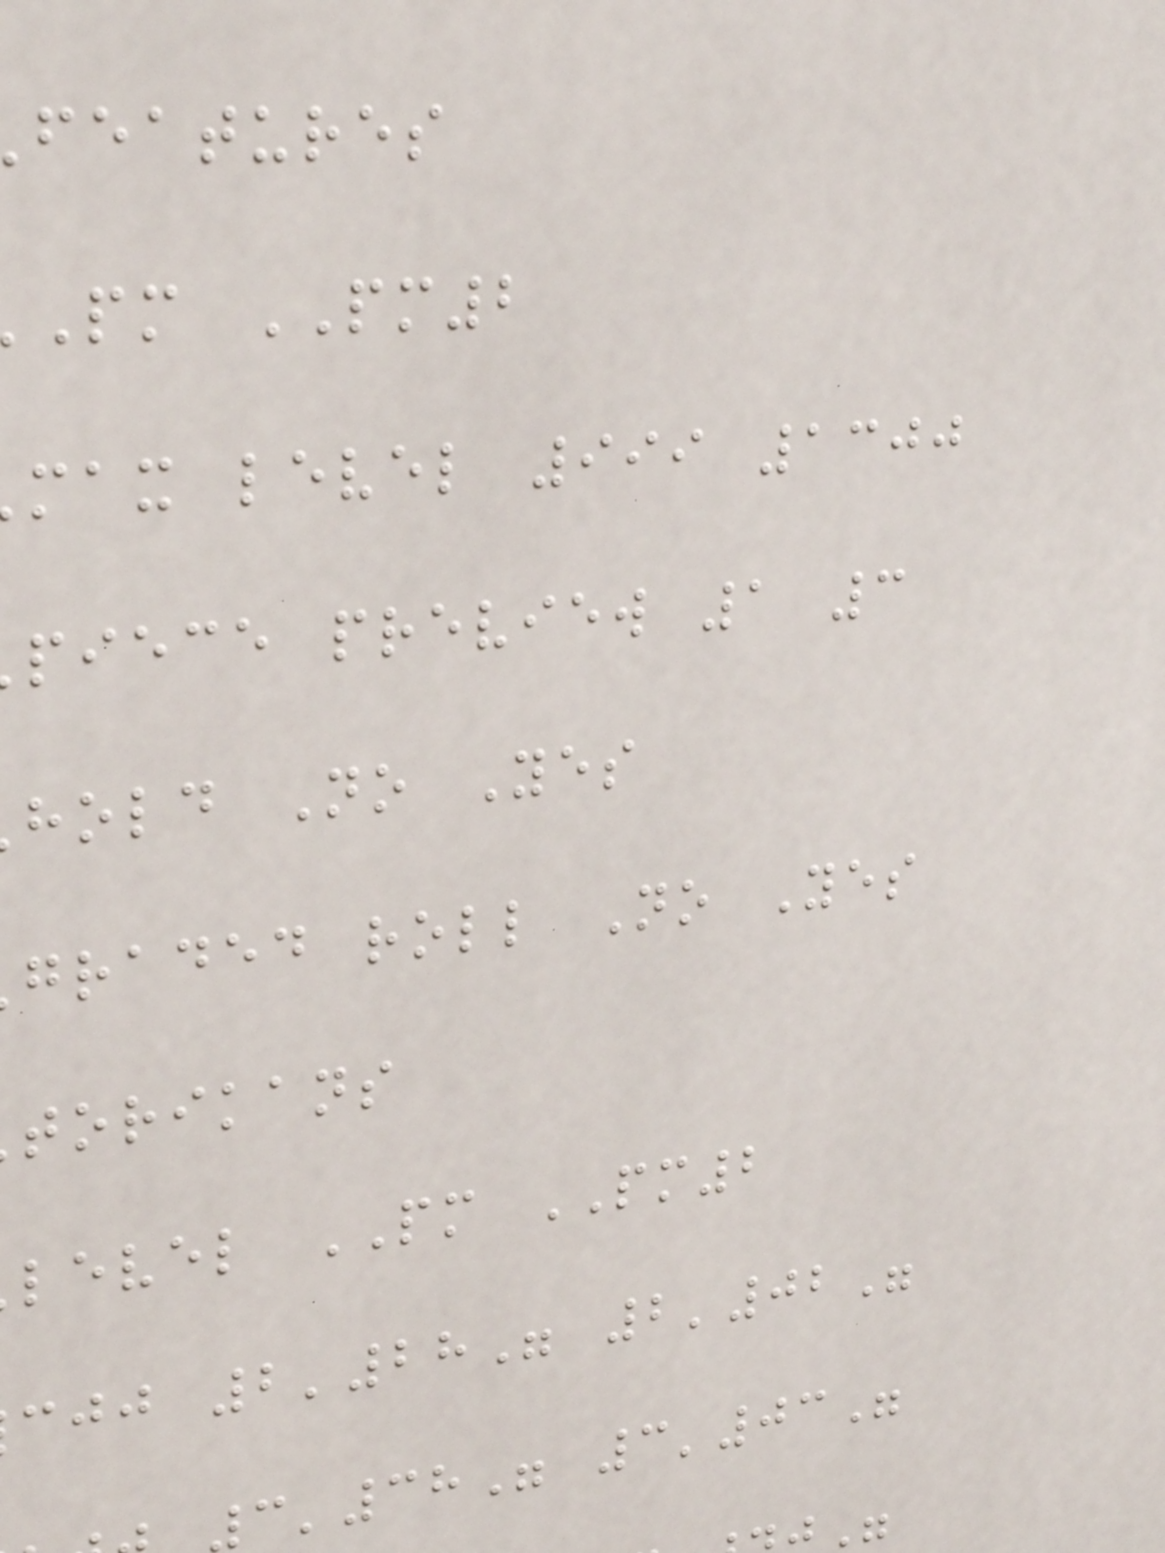features
pm PM2
max level 999 1300
piece preview 1 3
hold No Yes
graded roll No Yes
torikans
level PM PM2
cjj 2'28" 2'02"
'38" 3'03"
